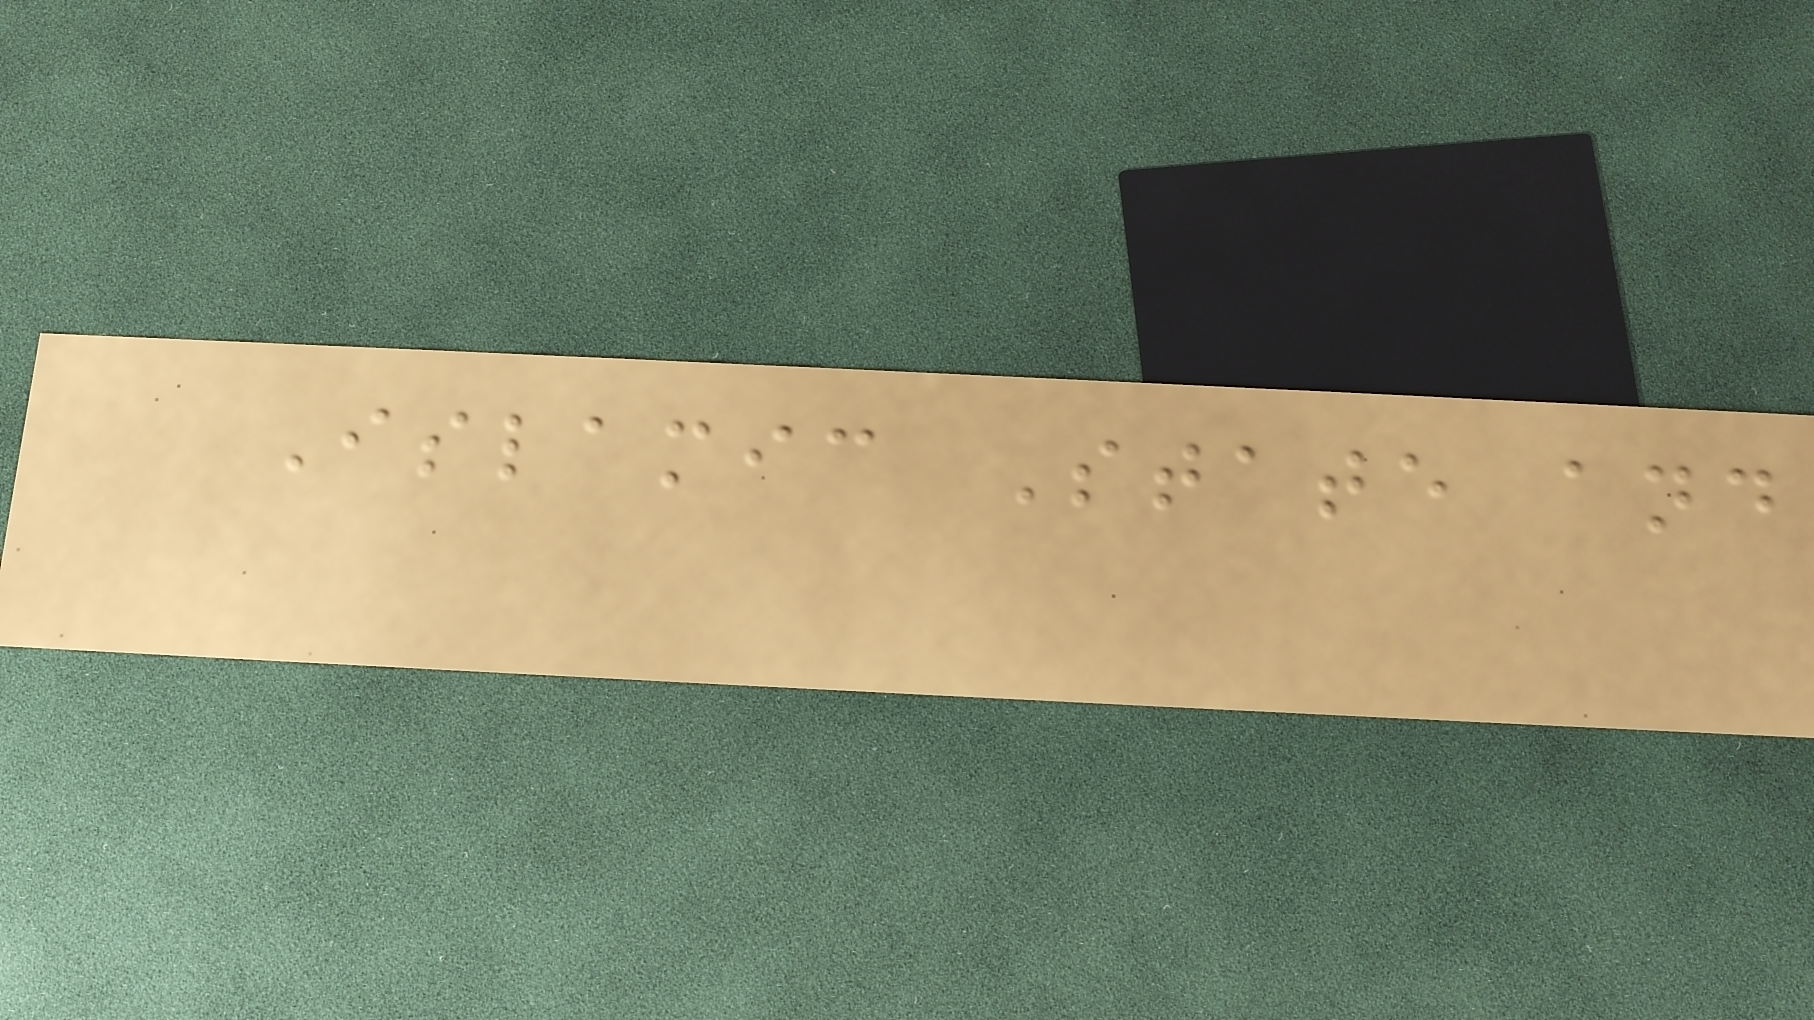Islamic State and
